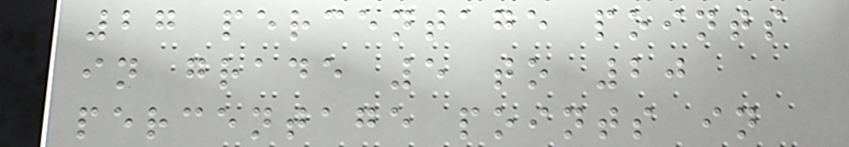27 percentage points
in grade 5 to 20
percentage points in
